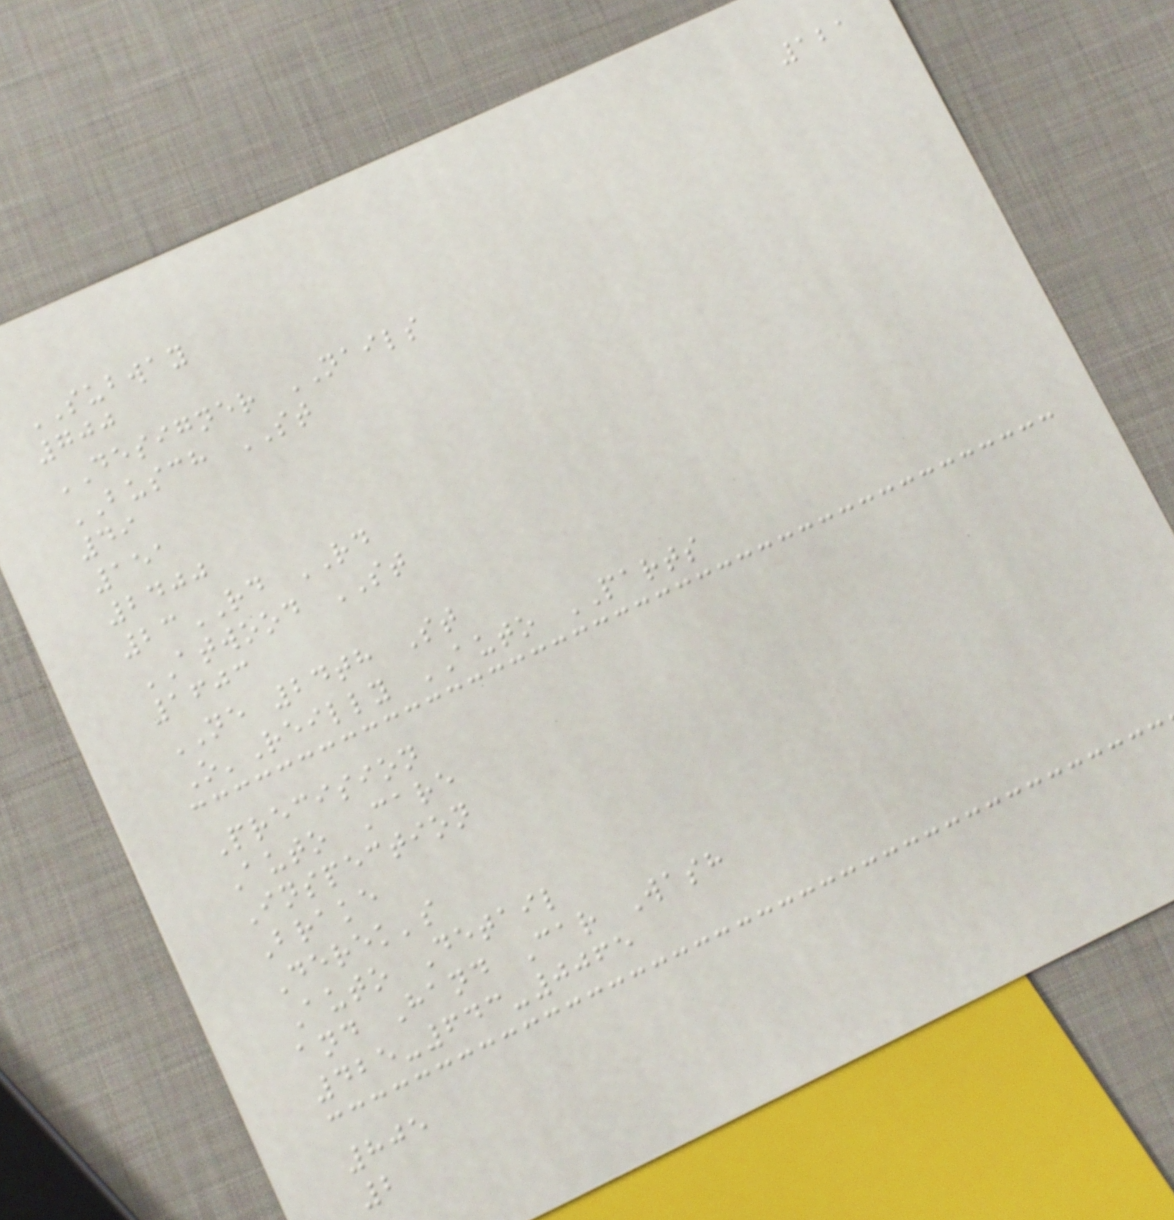121
SUBWAY
700
DESIGNER NAILS
BUSCH ST
49
151
2400
23RD RD
ATWOOD ST
1603
NE 24th St
O'Reilly AUTO PARTS
Precision
Auto Care
Inspection
Brake
Derek's
Auto Detail
and Hand Car Wash
425-643-0065
805
2
